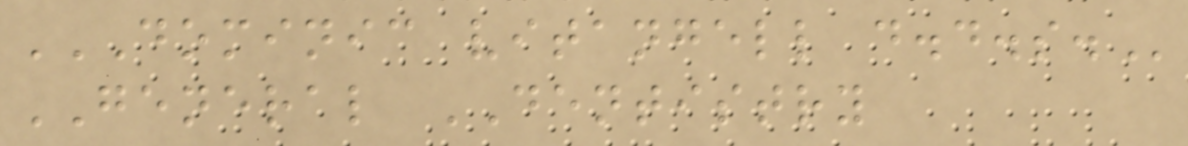DOMINIC VITANGELL D.D.S.
GENERAL DENTISTRY
